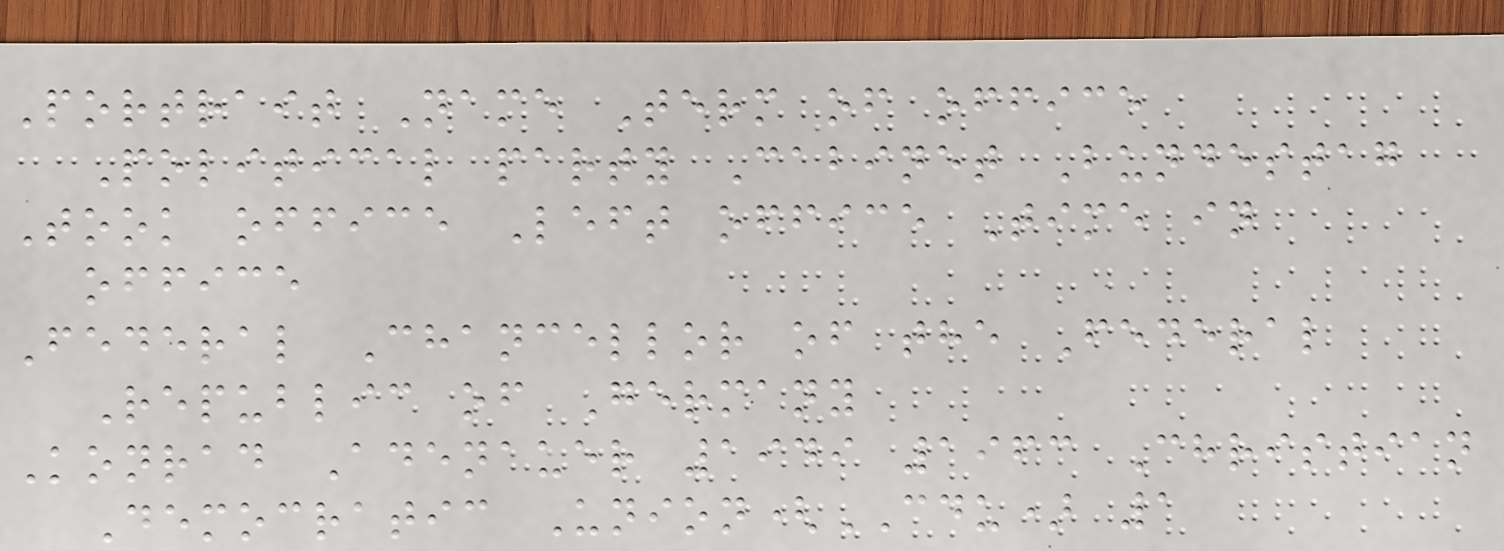Portrait Name Term of office
Political party Cabinet Bundestag
Took office Left office Time in
office
Federal Chancellor of the Federal
Republic of Germany
Konrad Adenauer 1949 1963 Christian
Democratic Union(CDU) 1
